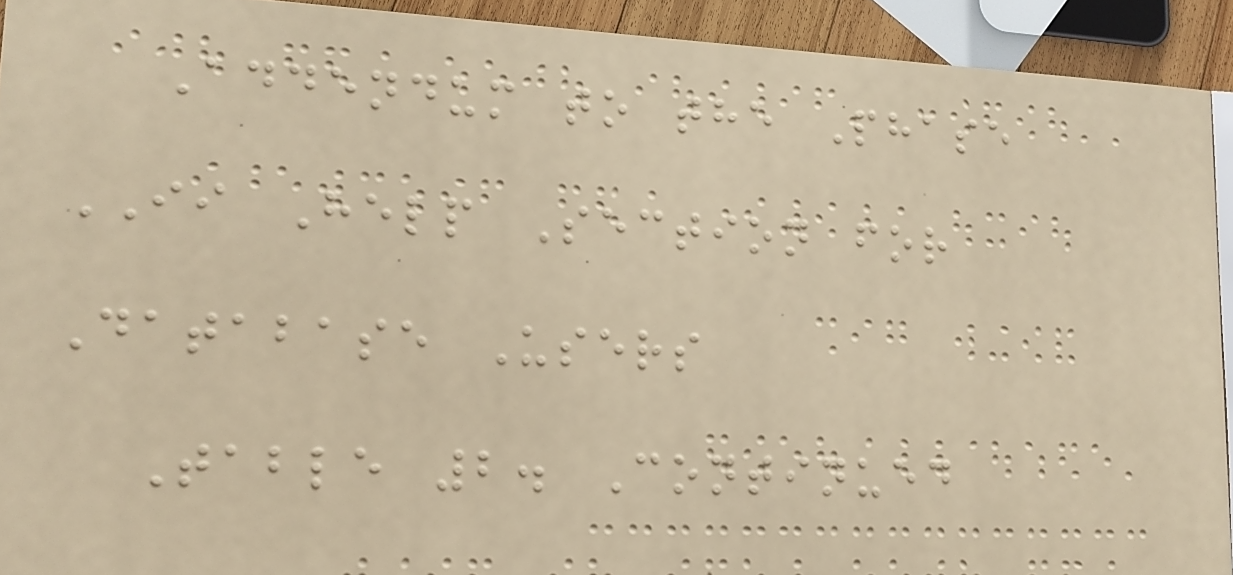Addendum to the Phase
II Help Section for
Database Users
Table 2. Continued
